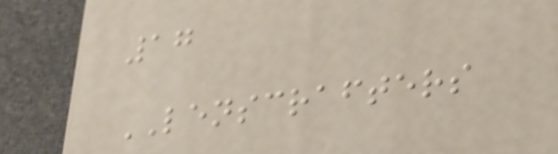17
LENSCRAFTERS
